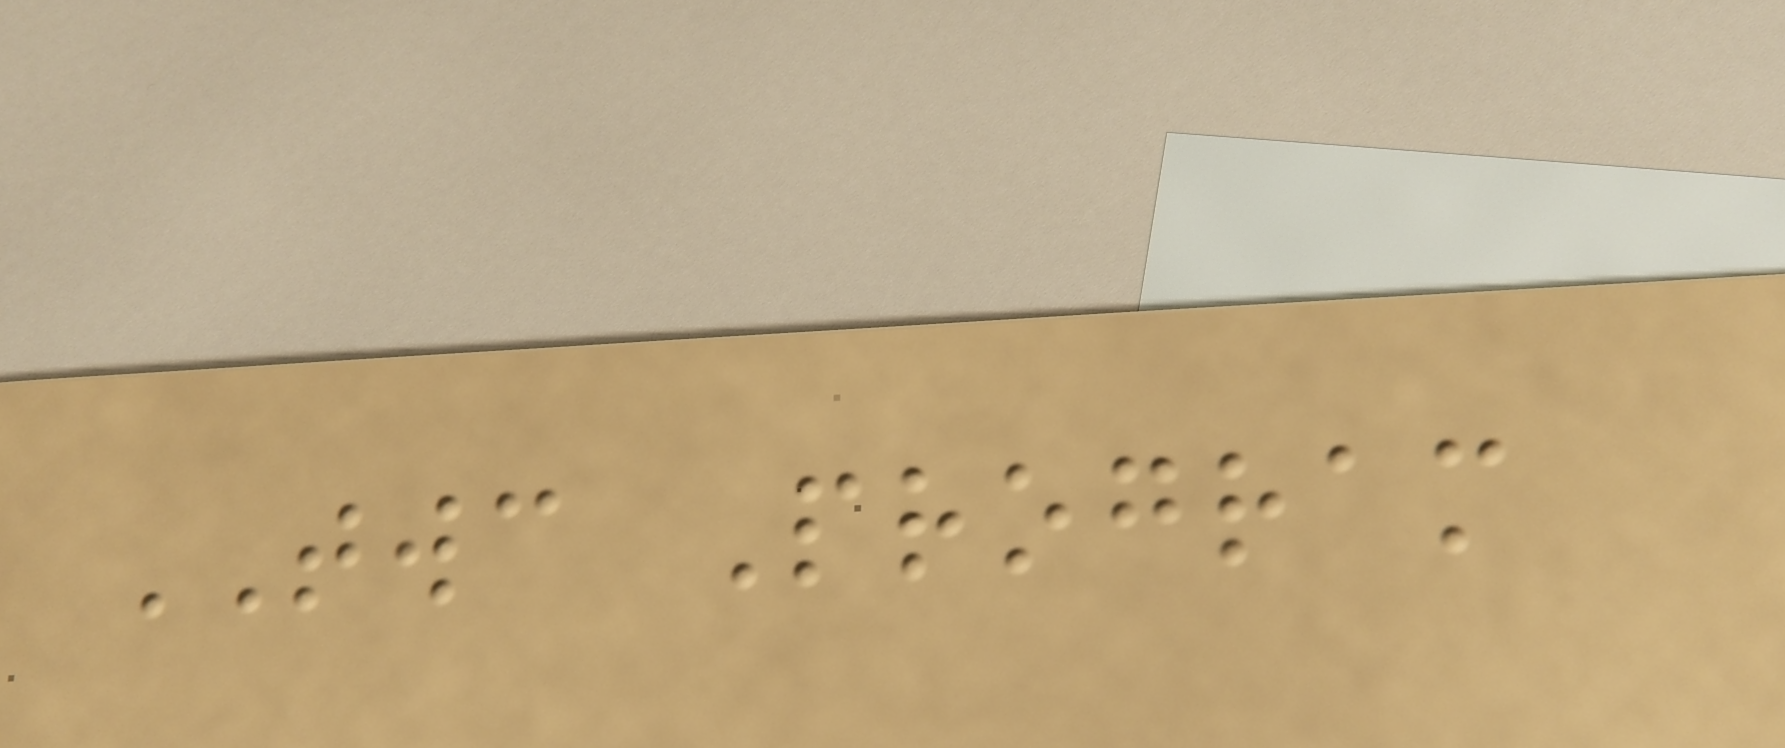TWC Program
